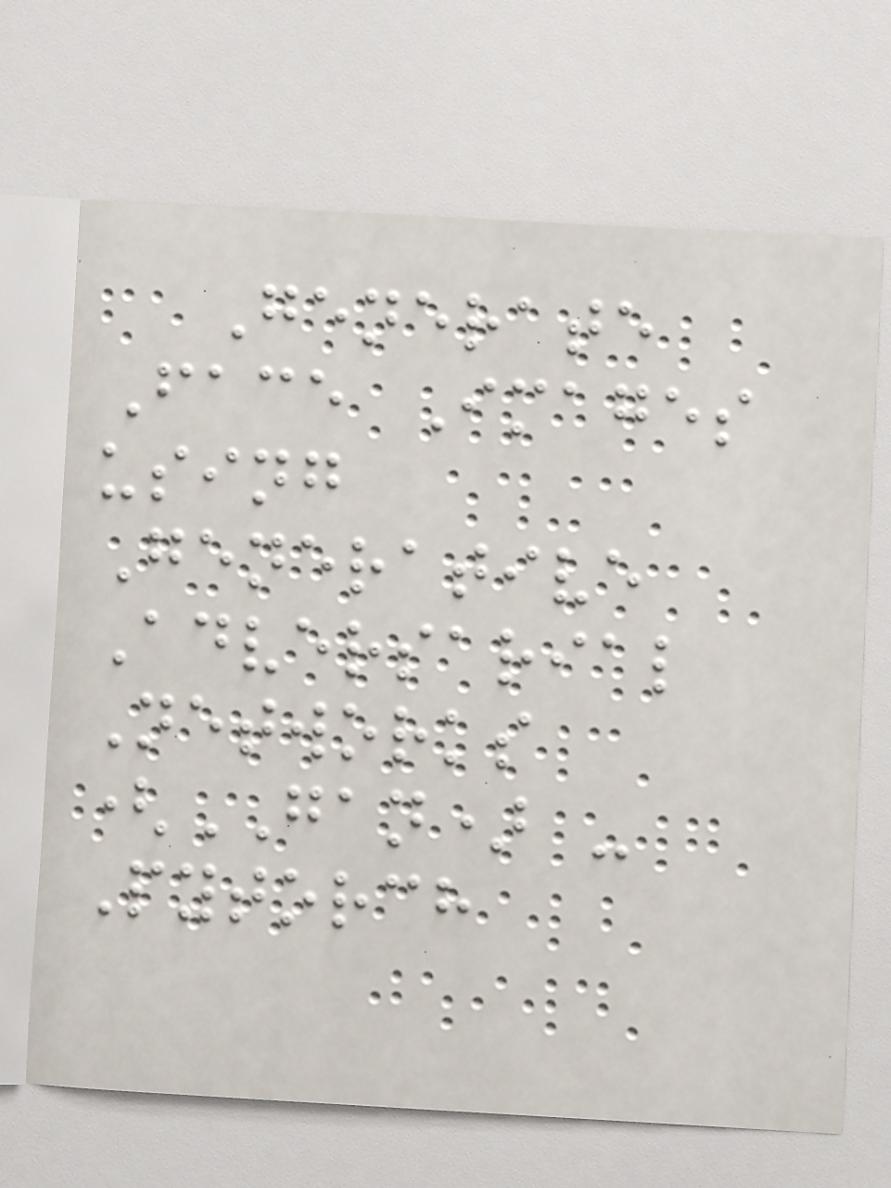Generate
Face Images
using
Generative
Adversarial
Networks
(GAN) -
Pytorch
